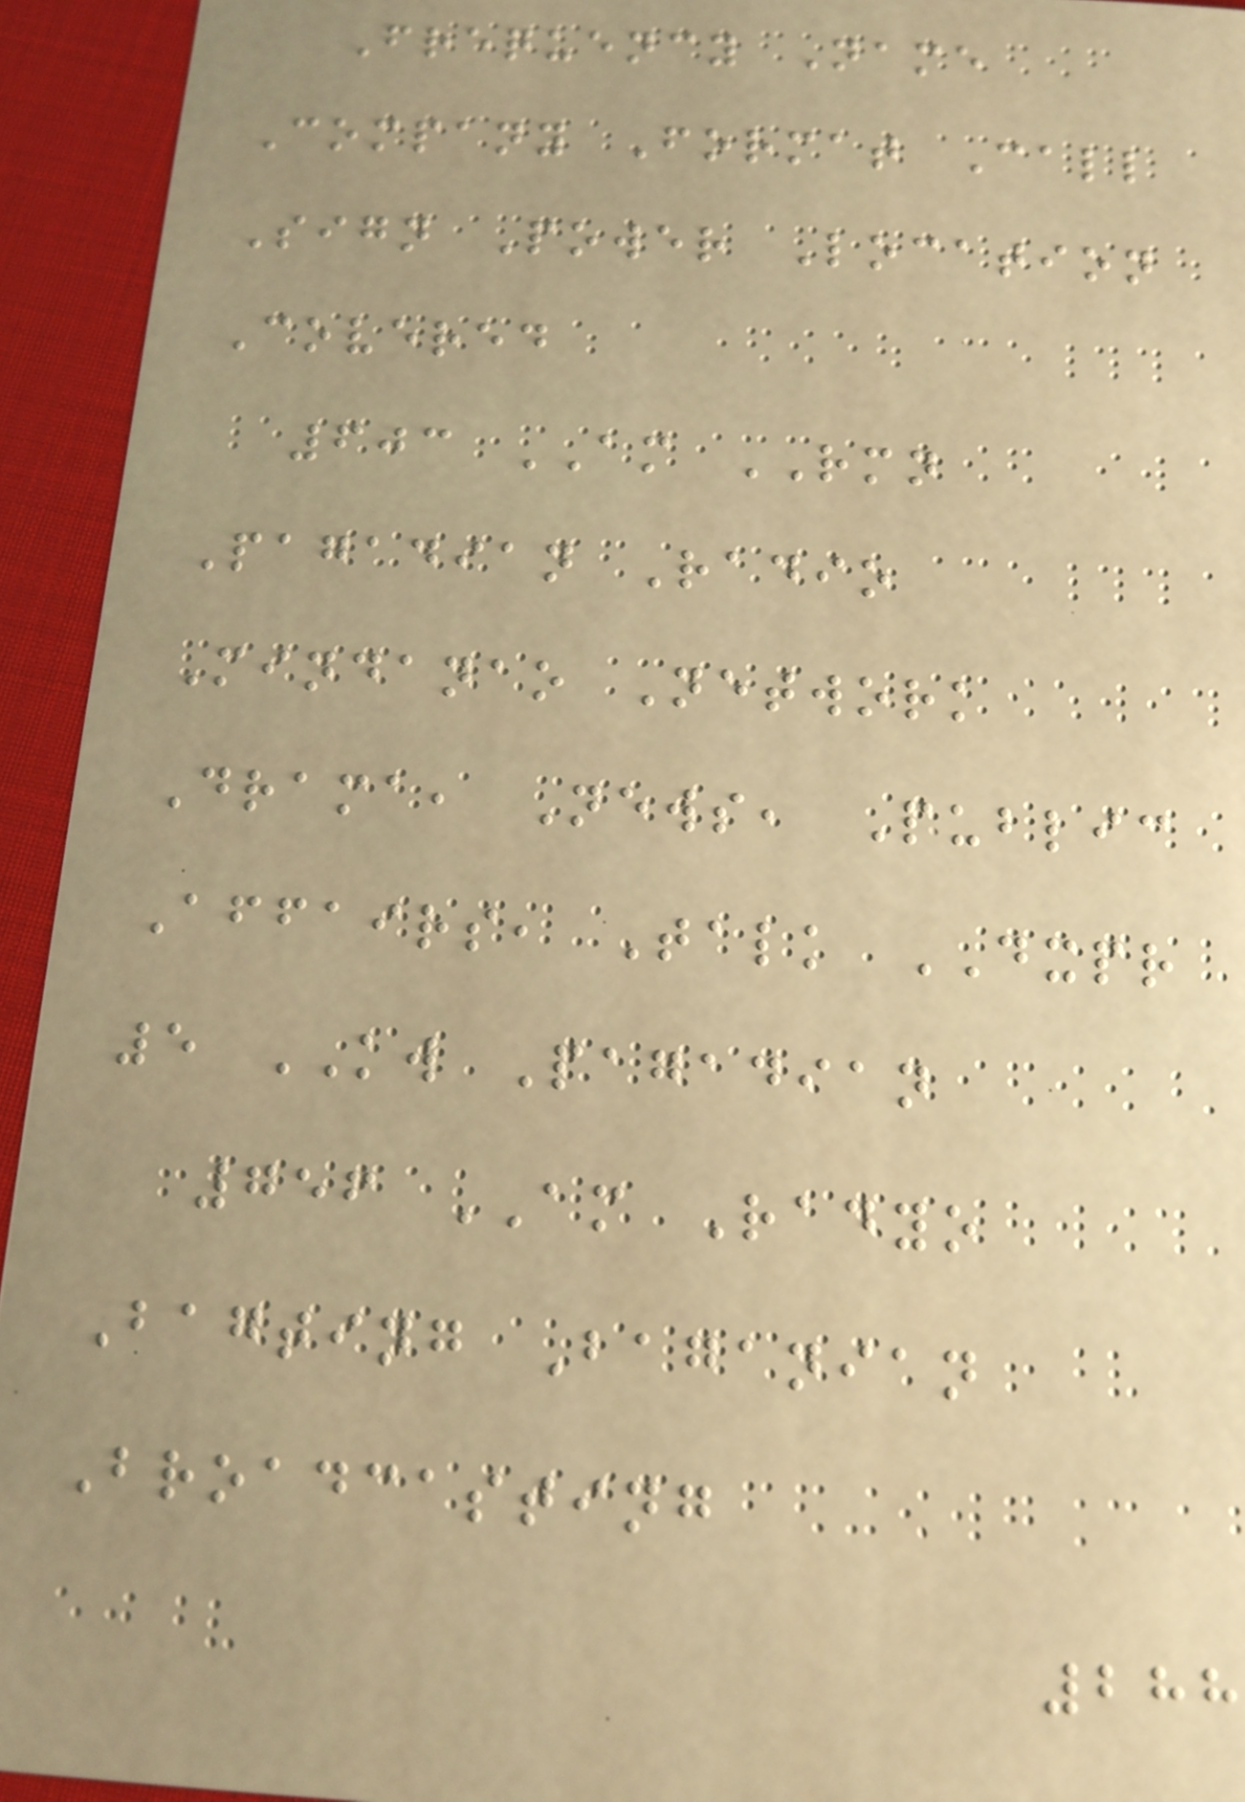Frequency Name
Company Format Call
Sign Power Location
Covered
603 AM RMN
Pagadian Radio
Mindanao Network
Drama, News, Public
Affairs, Talk DXPR
5 KW Pagadian
756 AM Radyo
Bagting Baganian
Broadcasting
288
